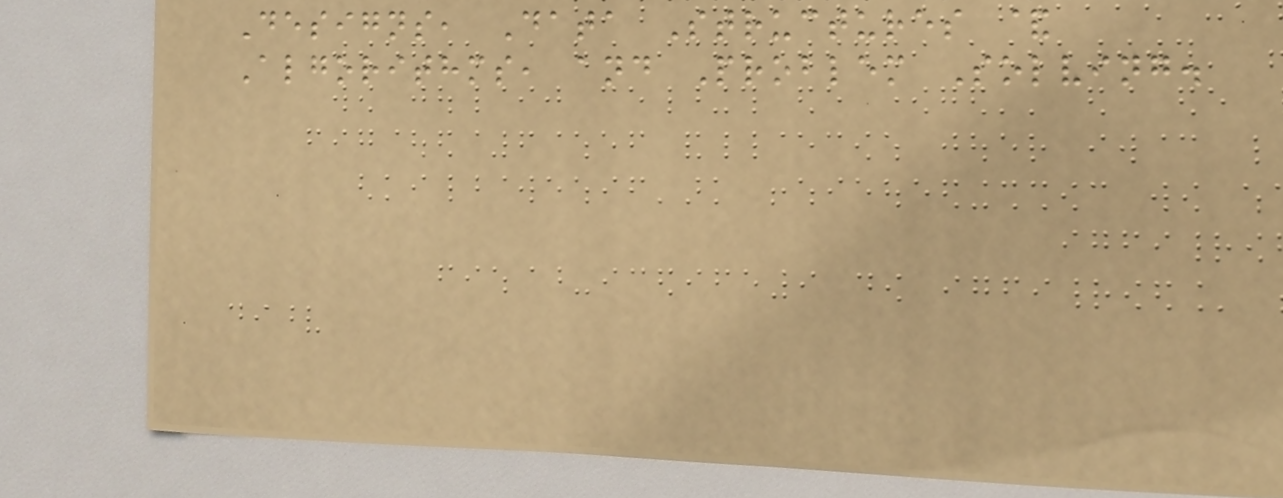Designs, Data Structures &
Algorithms, and Problem Solving.
